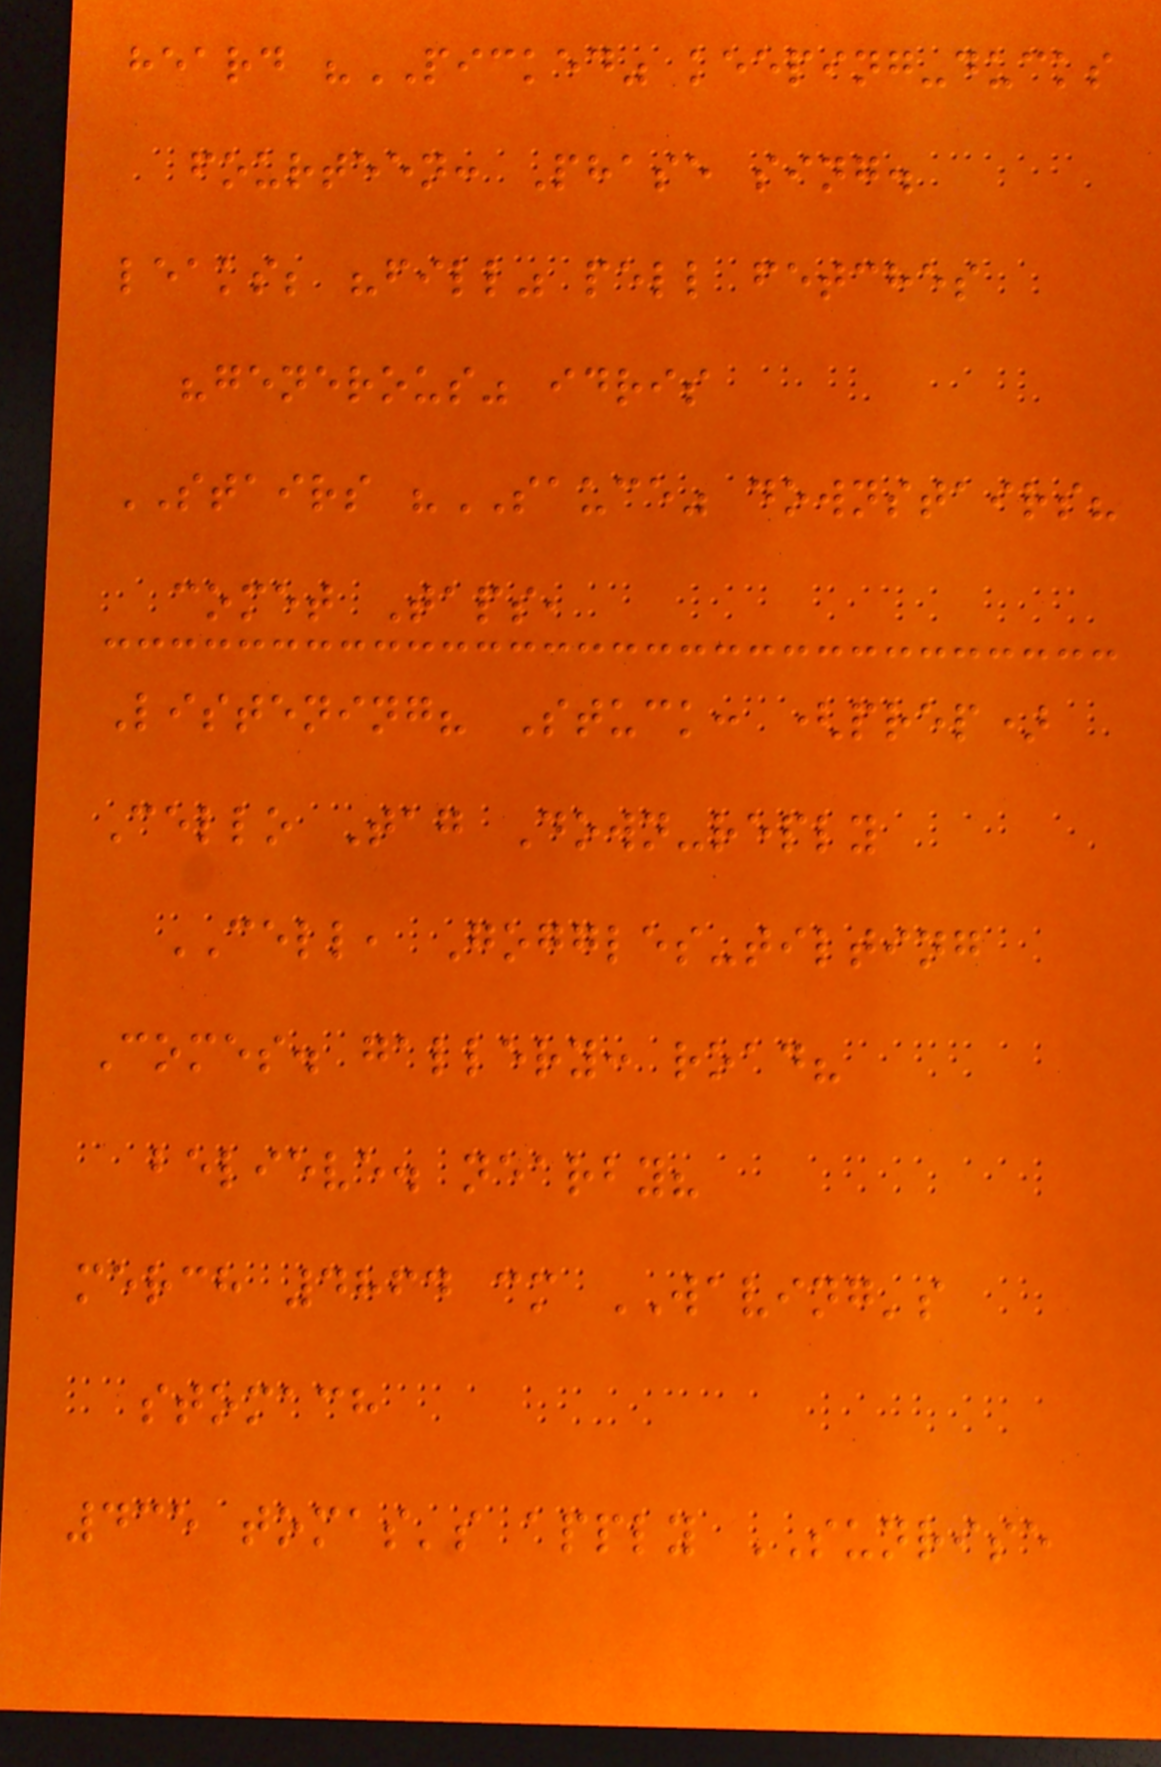heard "PICKED" keeping-ducks
fourteen: Phase sing.
leaks; "fill" pell fetches
"generous" idris
STAIRS "SAUCE" downstairs?
comet Taps,
Listening? Stuck: (prep)
Cello Tag Down-reply
CELL, Goggles-tilting
Comes. gallery: road?
believe. nearby?
merch 4864 cm WAVING's
stomach
435 tomas's apply SUNRISE
